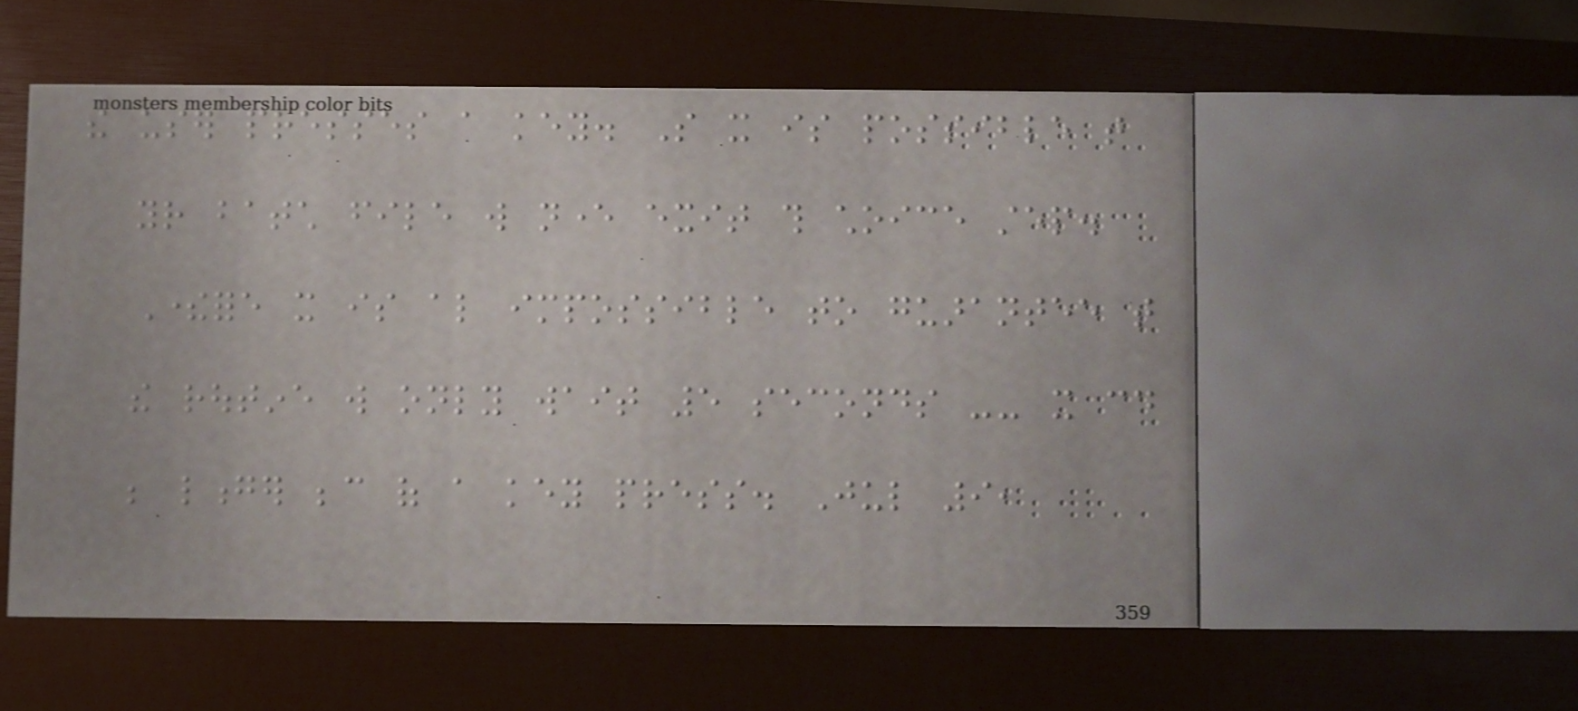the user presses a key. So it is possible that
your batch file will never exit this choice step.
Therefore it is also impossible to guarantee that
the routine will only wait 5 seconds -- it could
be longer because of a key press. Jul 9,
